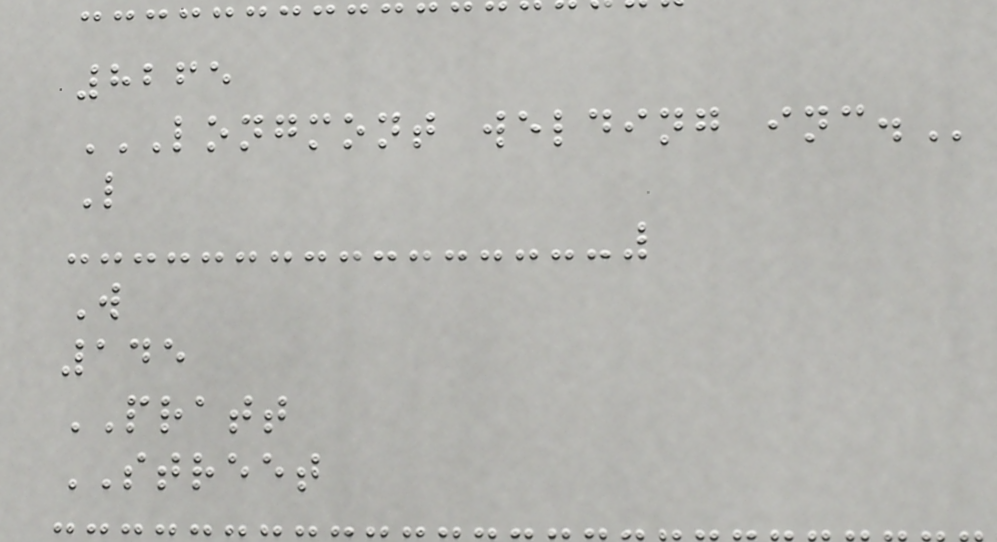8265
LONGMONT WELDING INC.
L
W
145
PRATT
STREET
